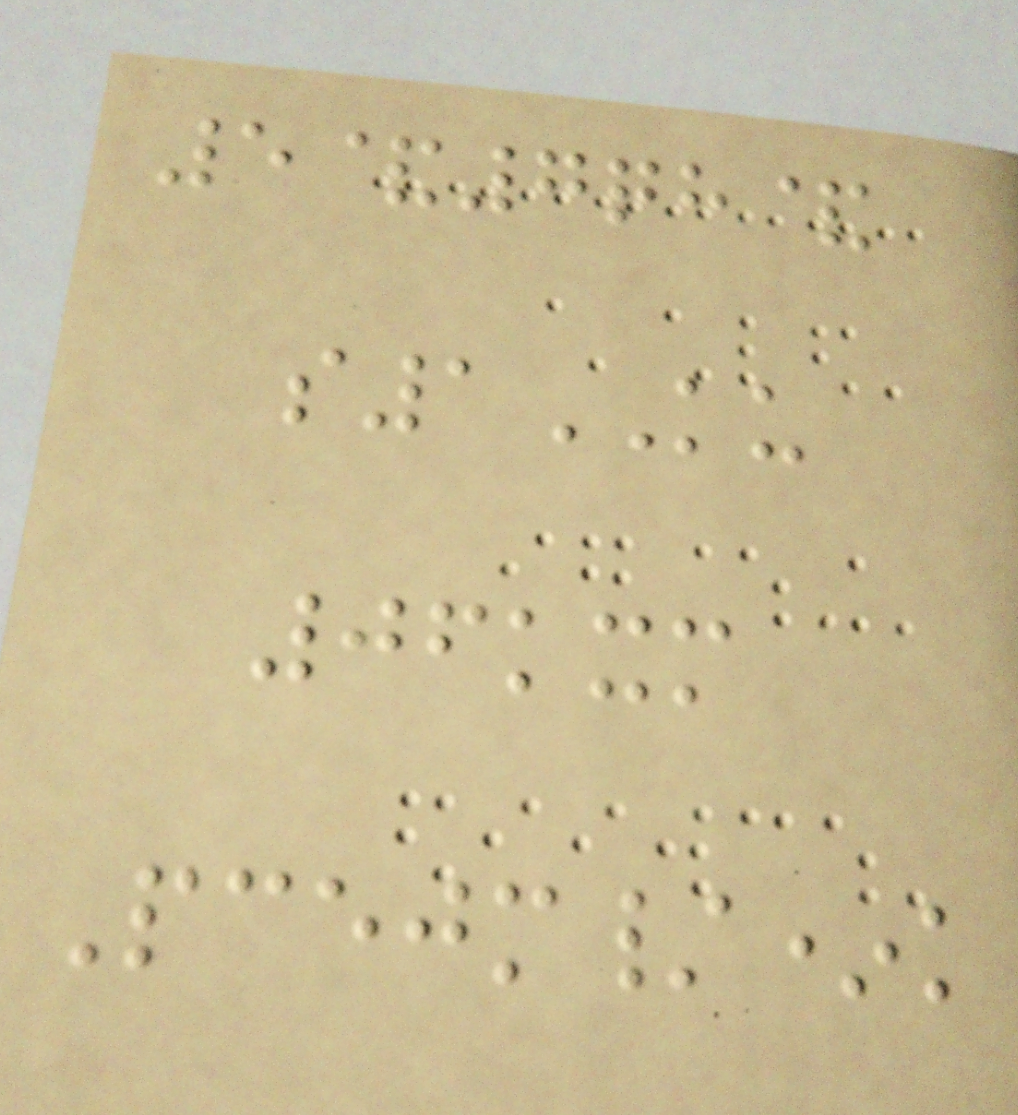5&7qh&
s1KU
06kxm
Pcejm/*k
